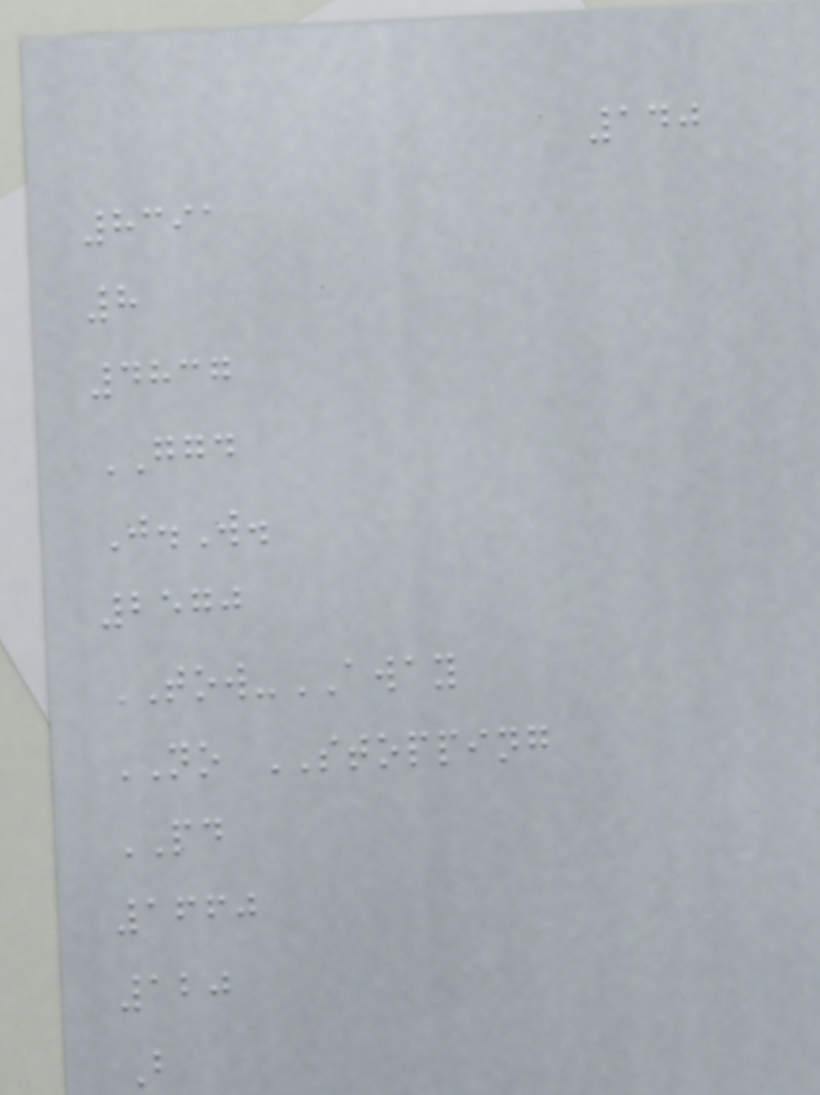140
8391
8
4837
GGD
J.W.
2570
TOW-AWAY
NO STOPPING
PD
1660
120
B
